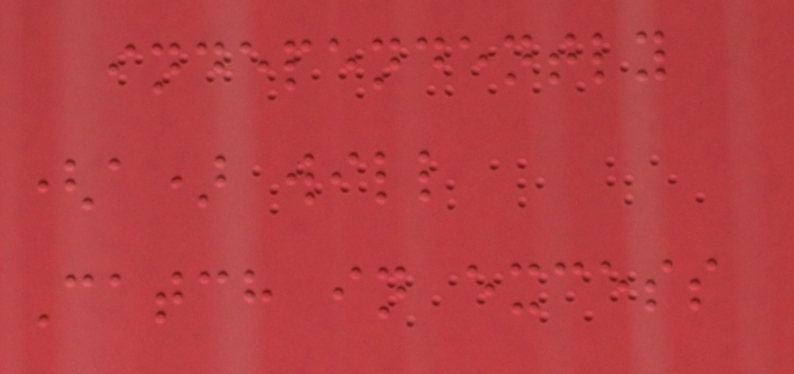independently
(a) will
Catch in excess
